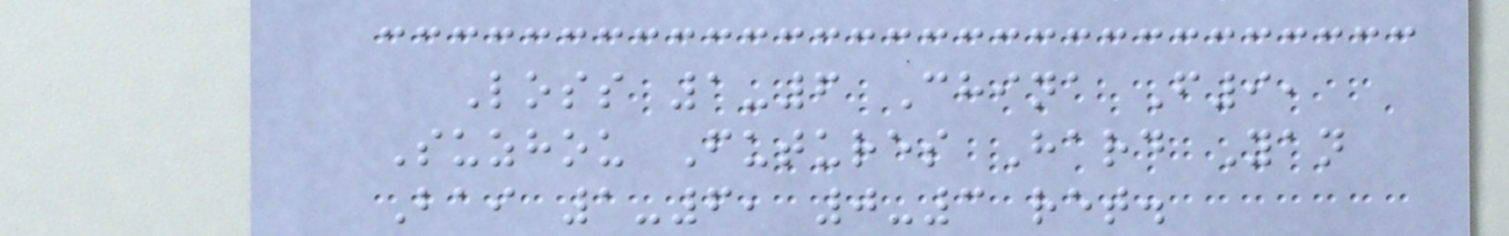Loss 1-6 China F9,
Suzhou Futures Hard Yan
Bai 1-6, 0-3 ret.
